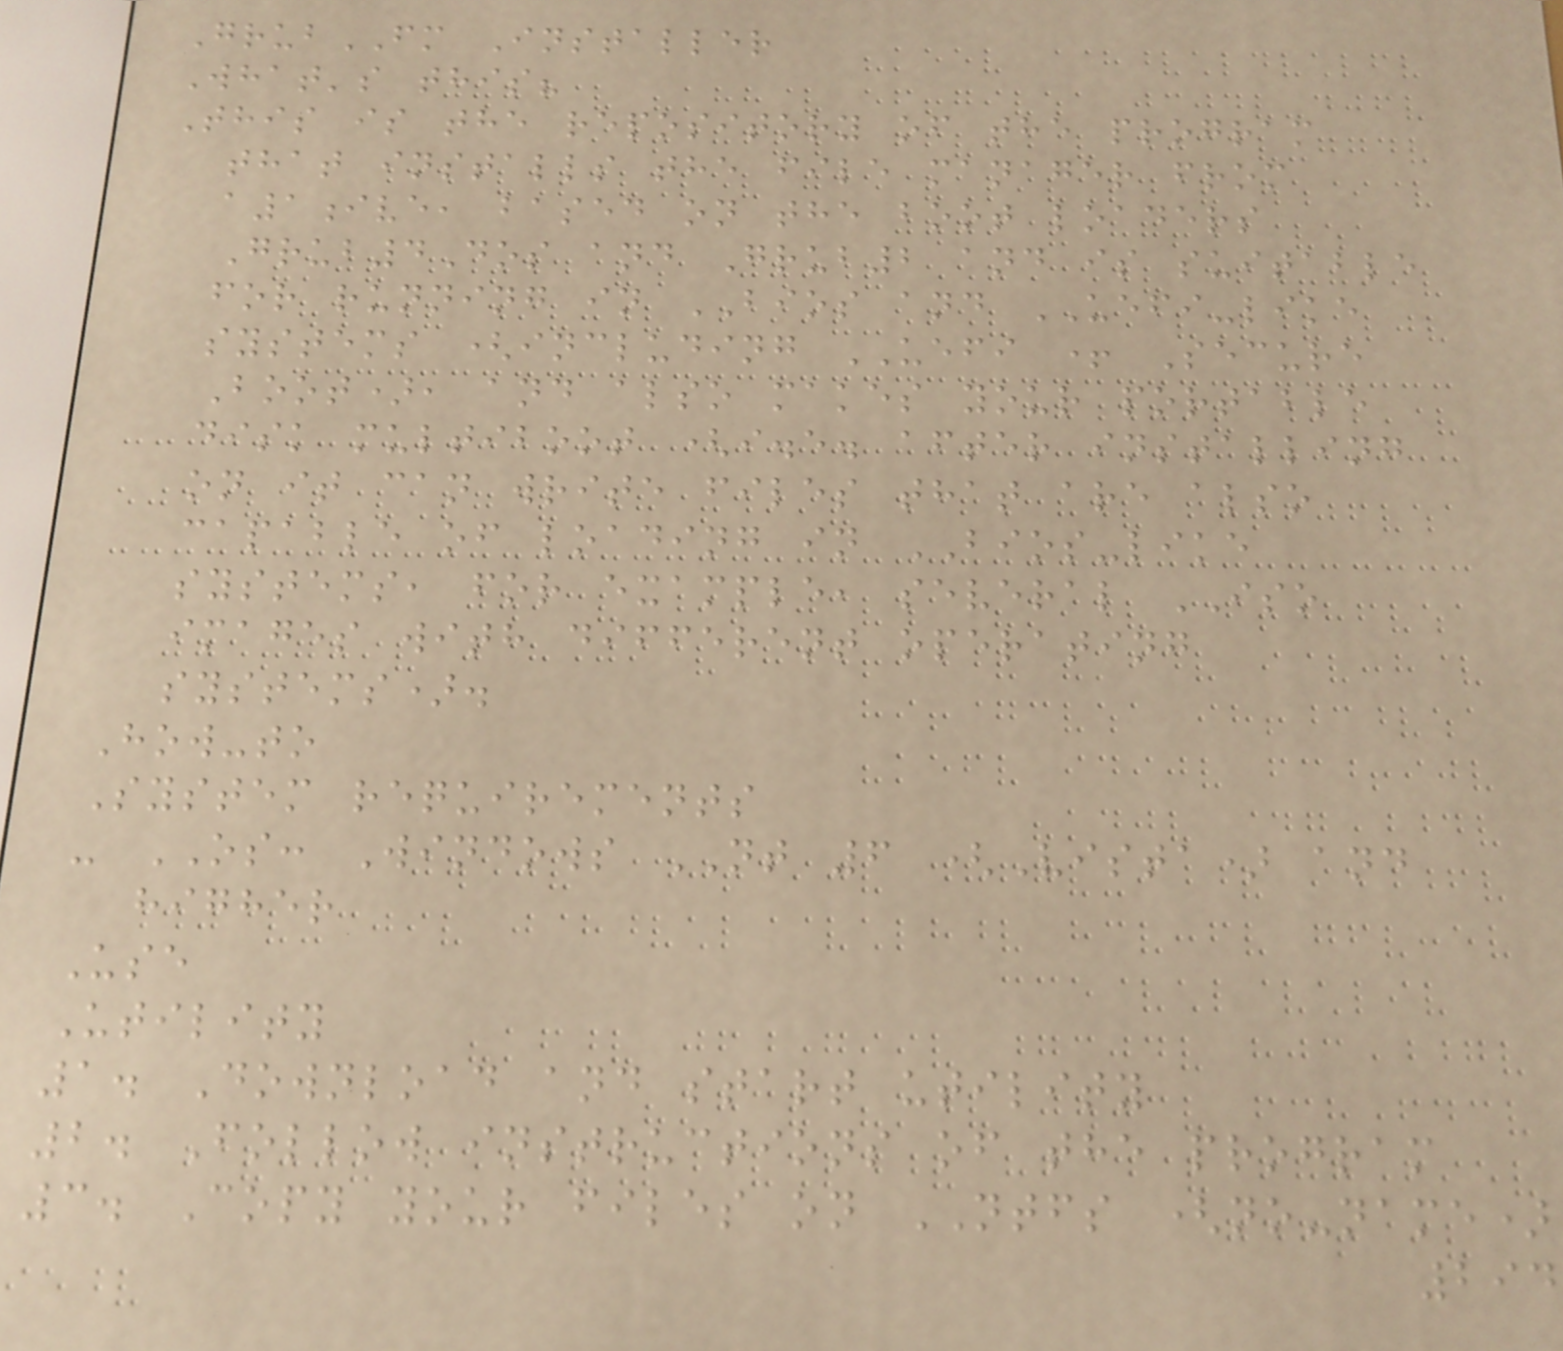GrubFM Installer
What's this?
This is the repository of the program
that installs the file manager from
a1ive, based on the boot loaders
Grub4Dos and Grub2 and is suitable
for running in BIOS and UEFI-like
systems (including UEFI + Secure
Boot), and also makes your portable
disk multiboot (i.e. after installing
on it can write files that are also
capable of loading in BIOS-like
systems, for example, several ISO
images with different operating
systems).
How-to
System requirements
- OS: Windows NT 6 (Vista) and
higher
Use
Utility
1. Download and start utility
2. Follow instructions of the program
3. Copy your files on NTFS (no-name)
294
